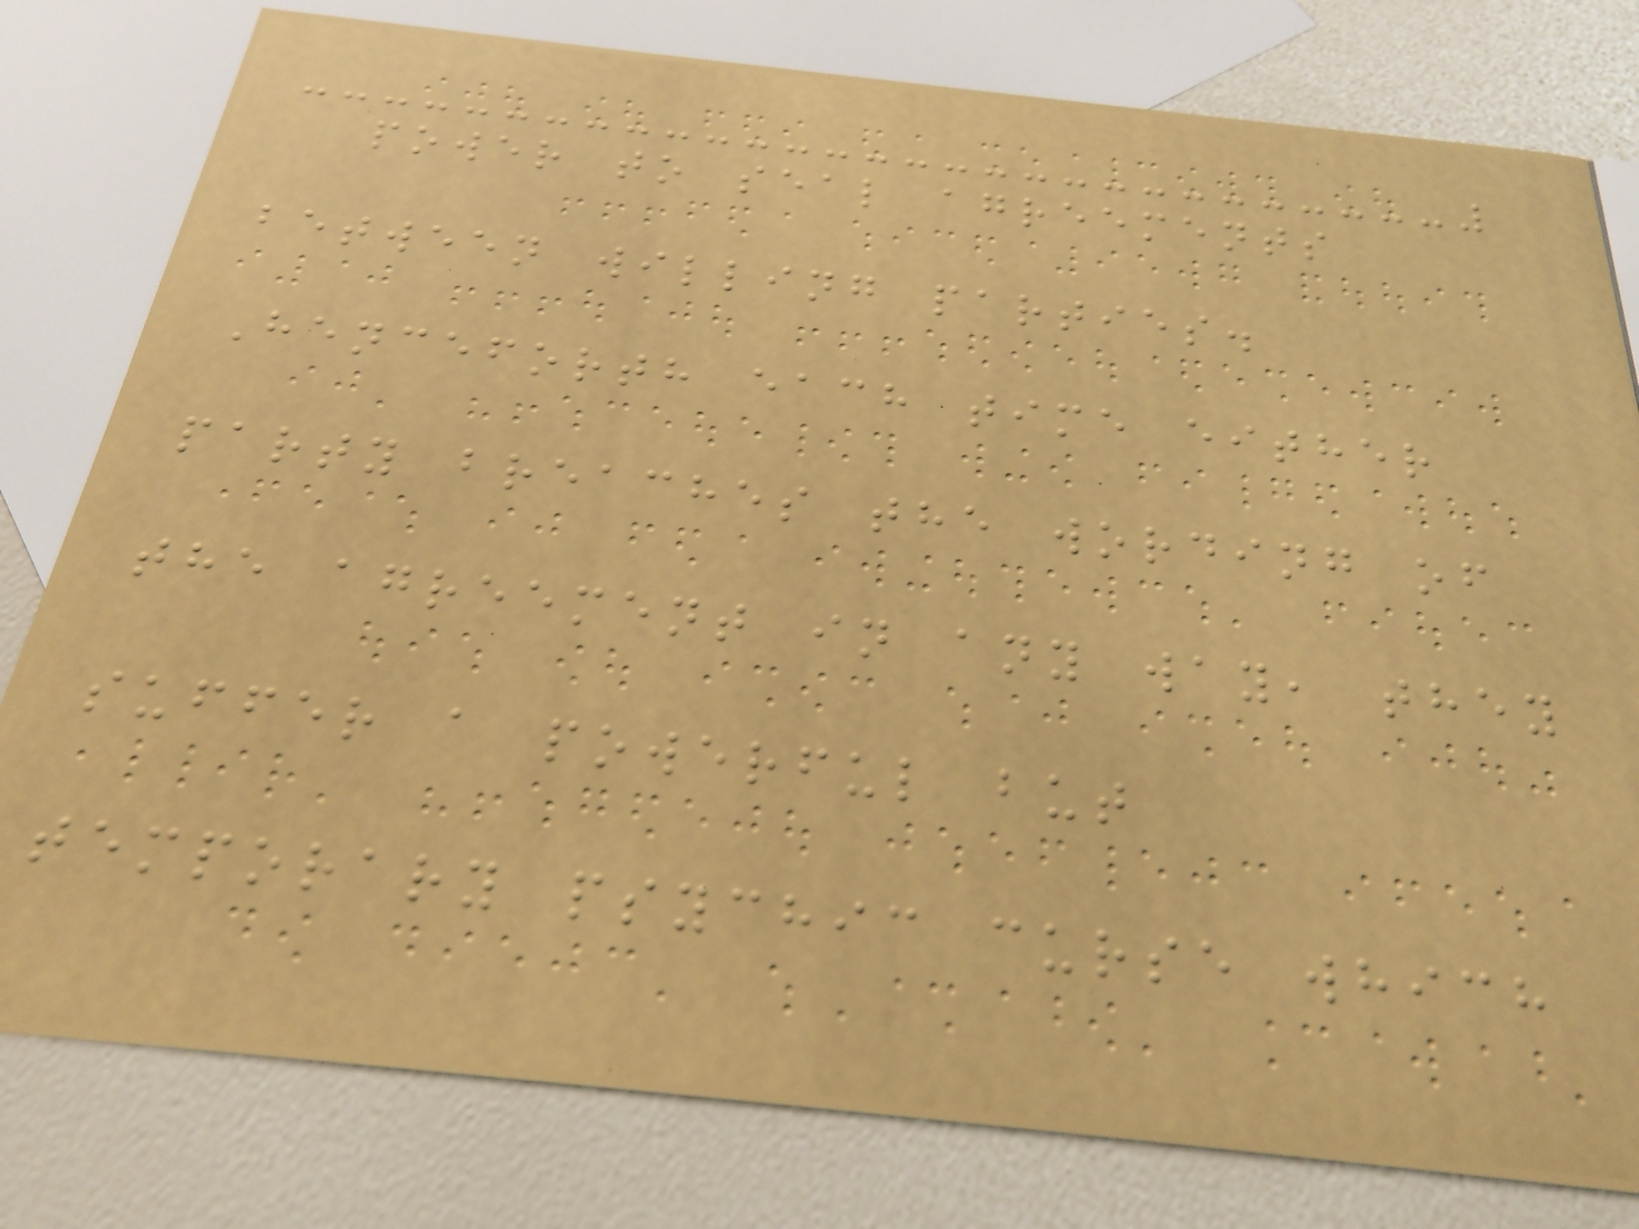power to seal agreements
between willing parties.
Henceforth each time either
party breaches the wording of
the agreement in any way, they
suffer a powerful but
temporary psychic curse which
